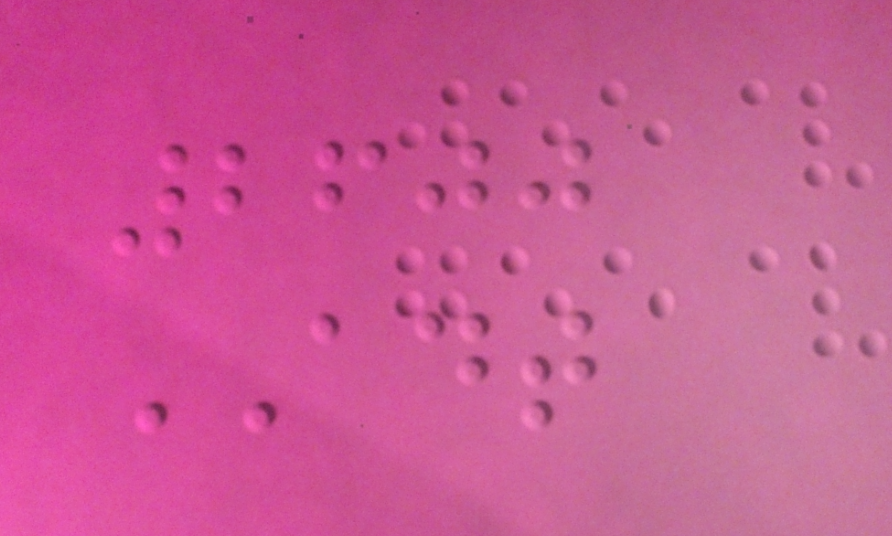2600
ADT
